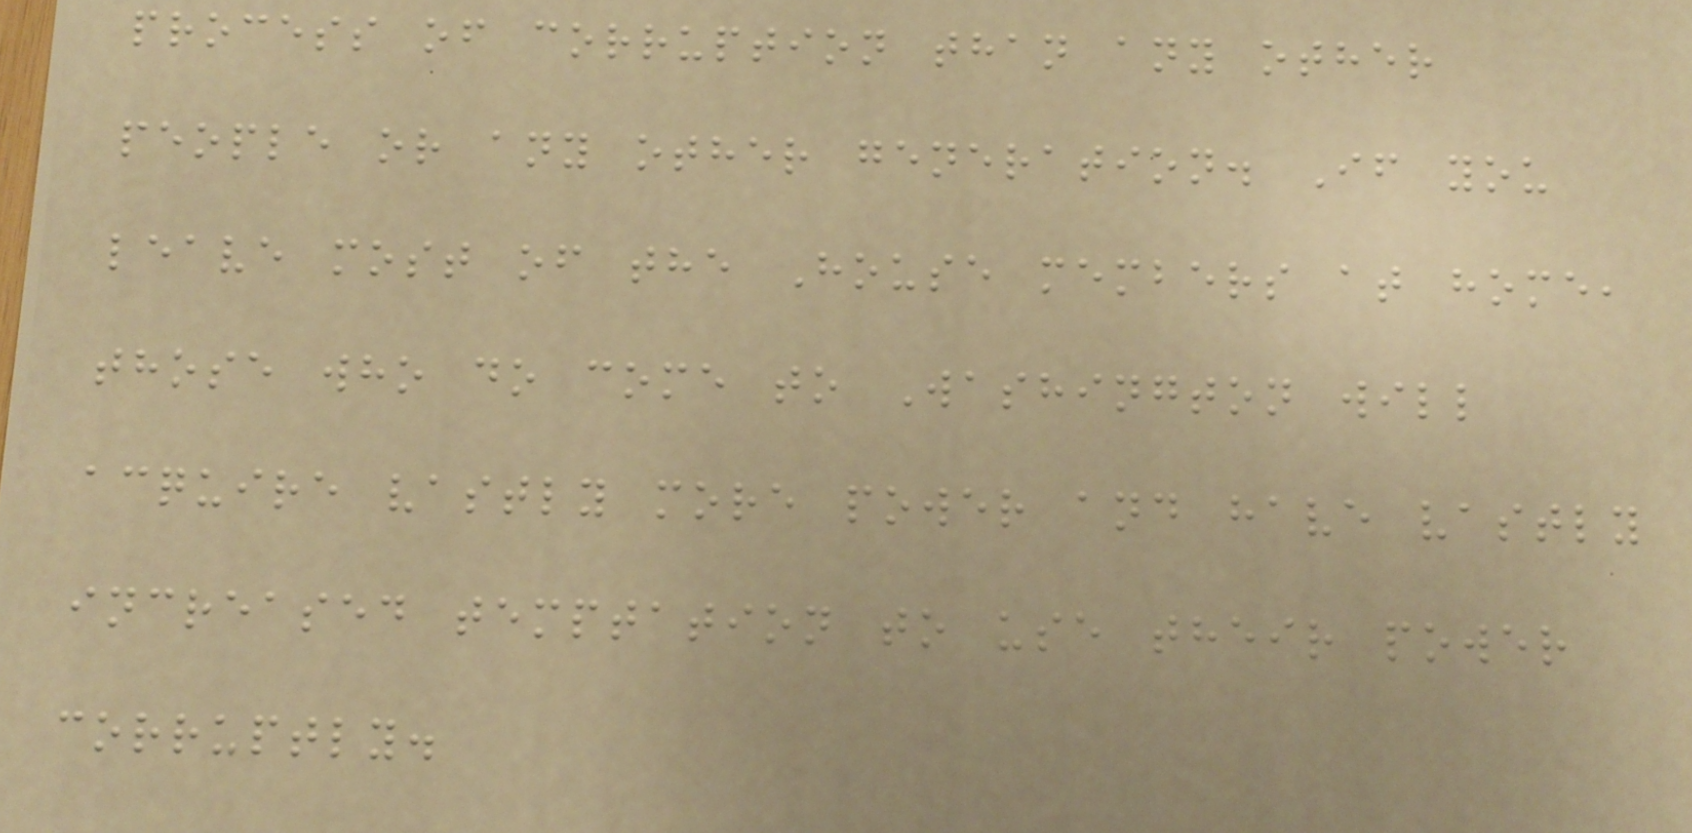process of corruption than any other
people or any other generation. If you
leave most of the House members at home,
those who do come to Washington will
acquire vastly more power and have vastly
increased temptation to use their power
corruptly.
